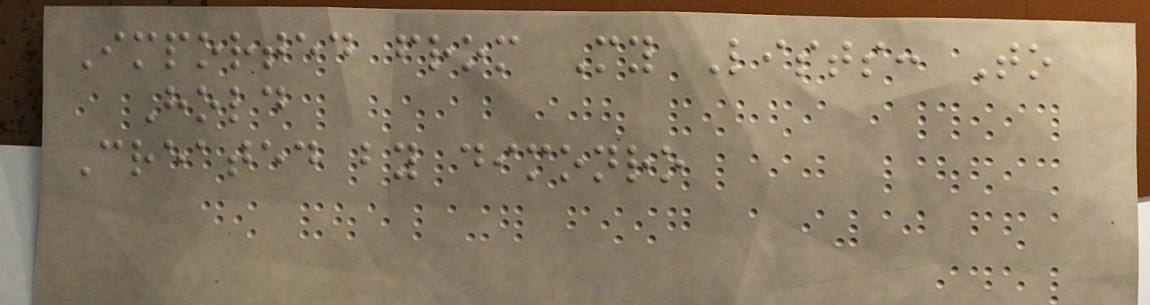Imported from My Lists: To
Hold
Created by dimonro
